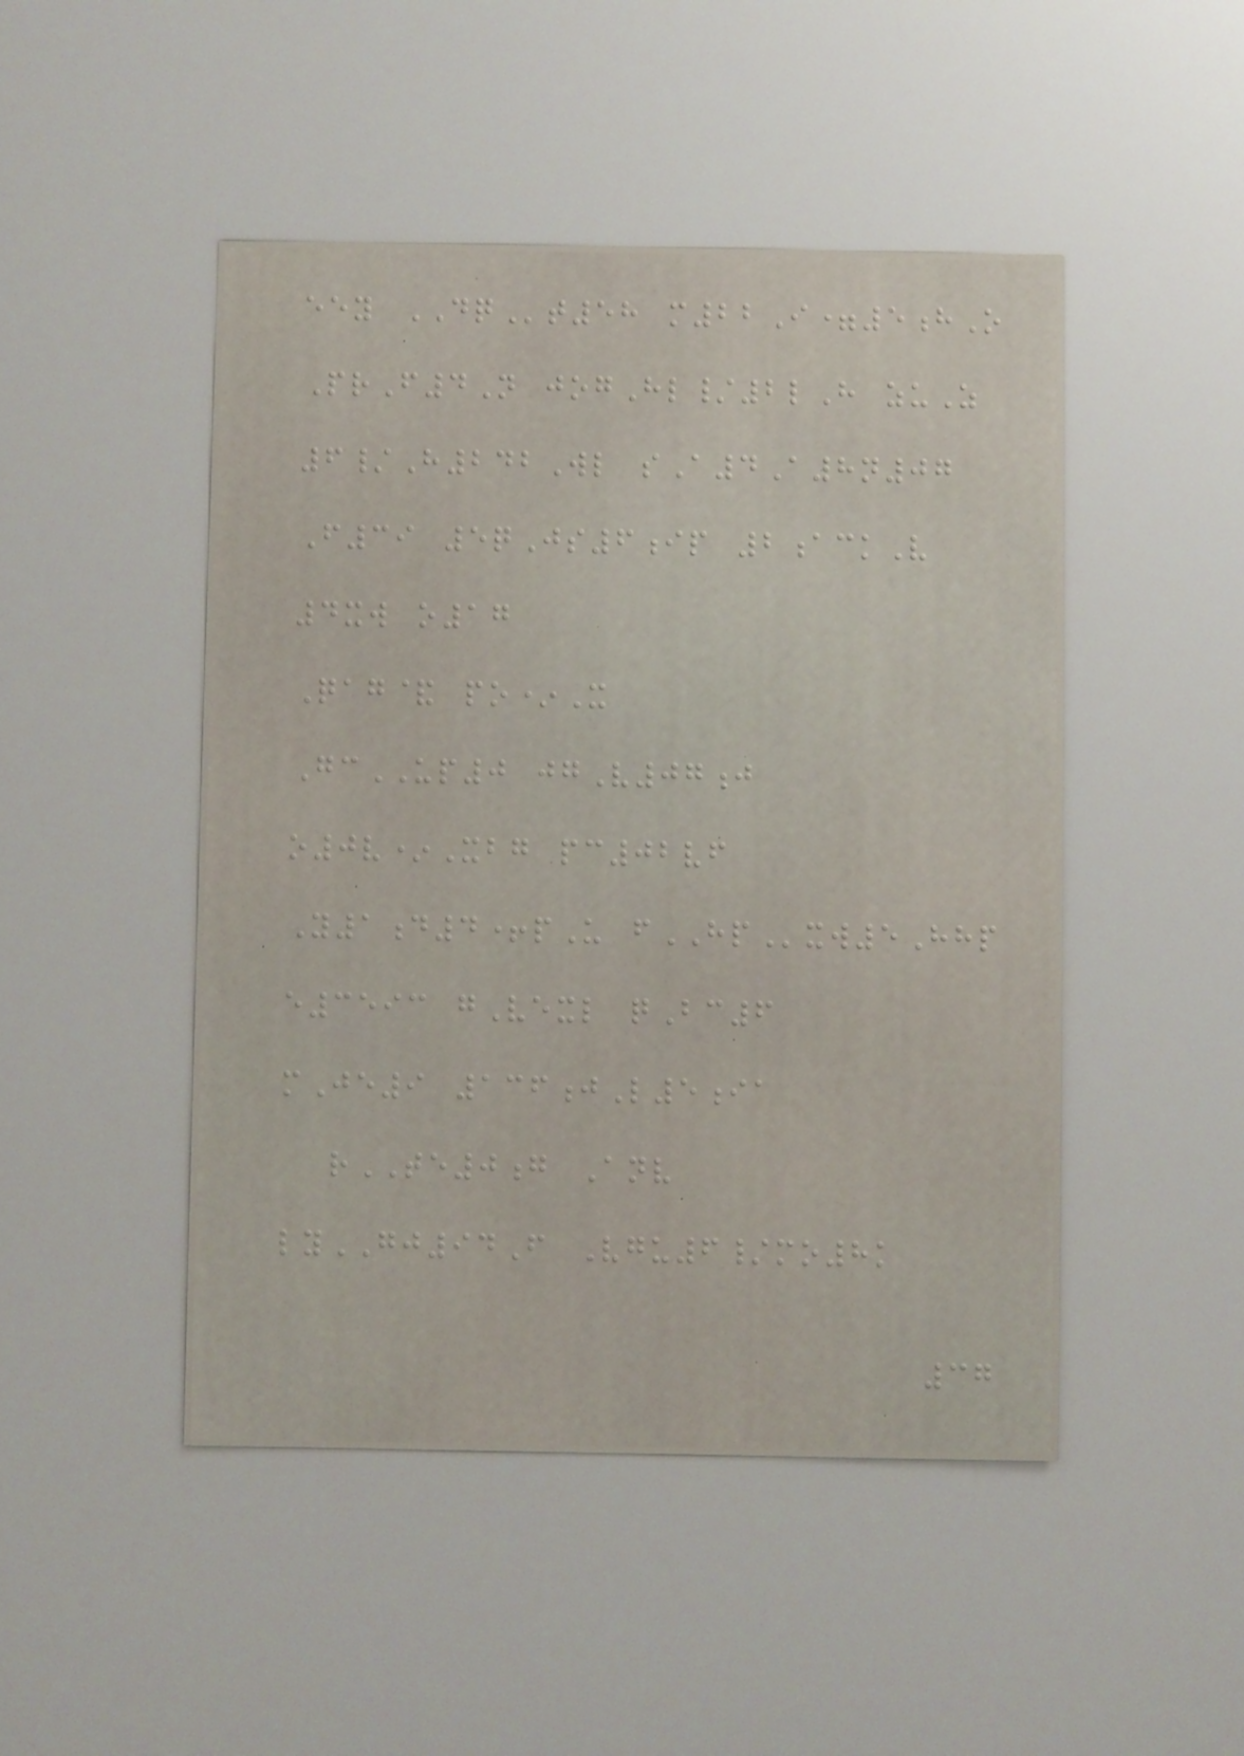eey DQt58 m22I=5hO
PrF4N jogHl/2lH zuZ
6/H242Wl sA4A8n07
F39 5qJs6ip 2ackV
4xw o17
Qag& po*X
GcUP0 jgV07j
o0v*Xbg pc02vf
Y1d4+pU fHPxw5Hhp
e3593 gVexl qBc6
mJe9 136jL5ia
rTE0g Anv
lyGJ94F Vgu6/mo8k
37
